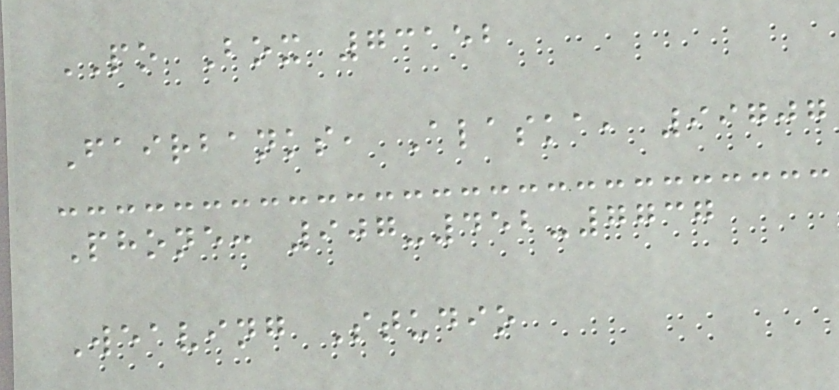PO Box 73152
Fairbanks, Alaska, 99707
Phone: 907-452-7737
Weaving Studio
